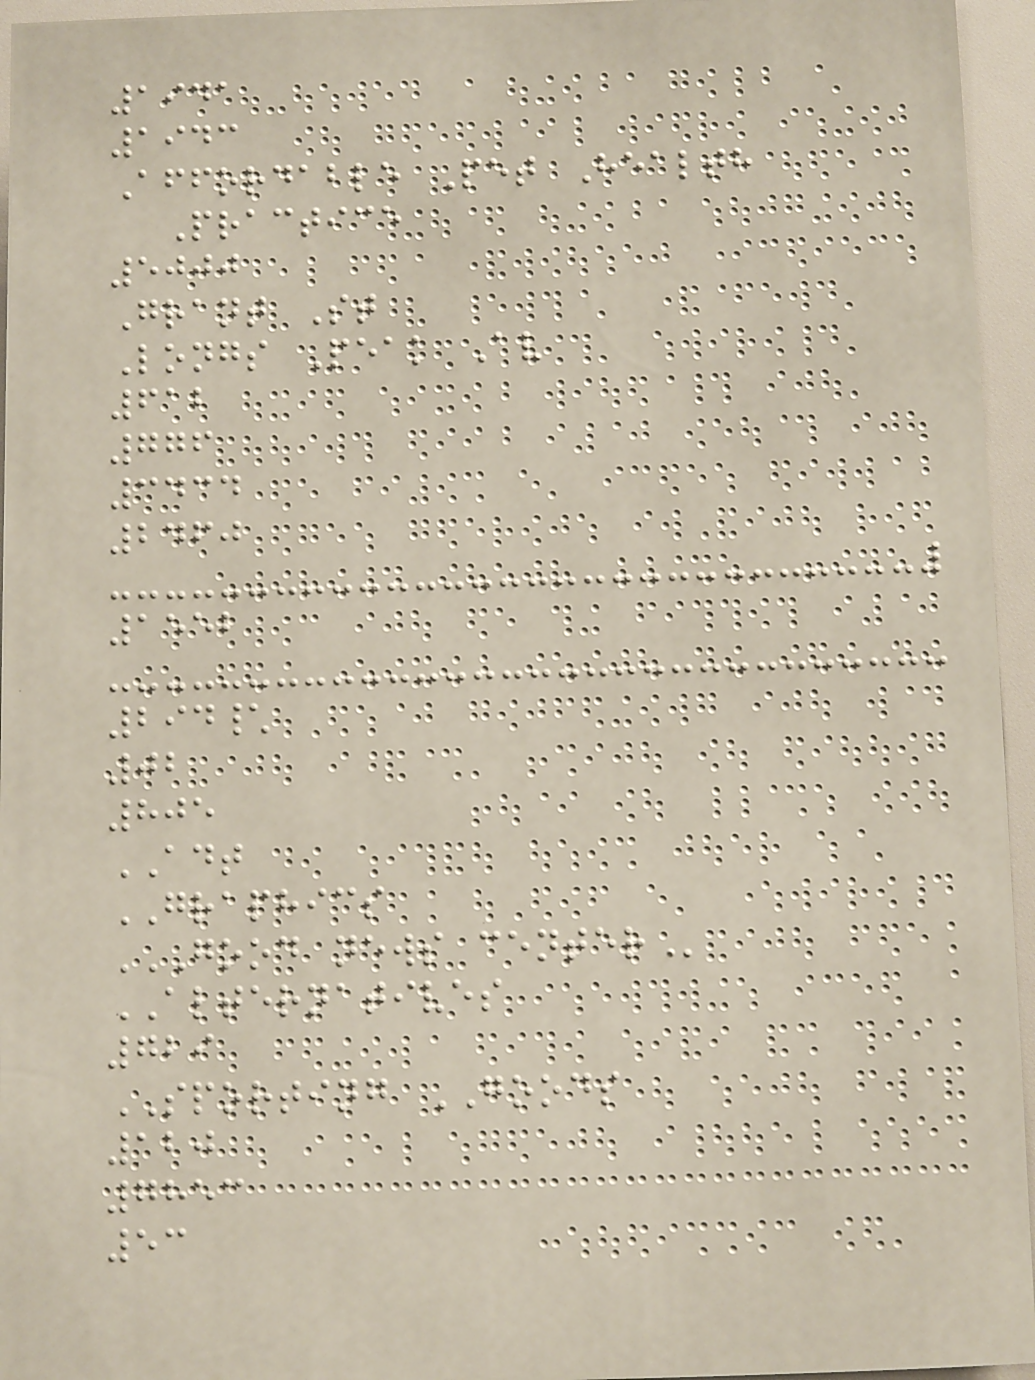1941
1943
Affordable Pet Health
Practice
5000
Grant St
Longs Peak Av
612
776
3434
2460
1552
294\
02
805
ADT
GRAPHICS
GOOD NEWS CENTER
ALTERNATIVES
729
SPORTING GOODS
120
7853
53
